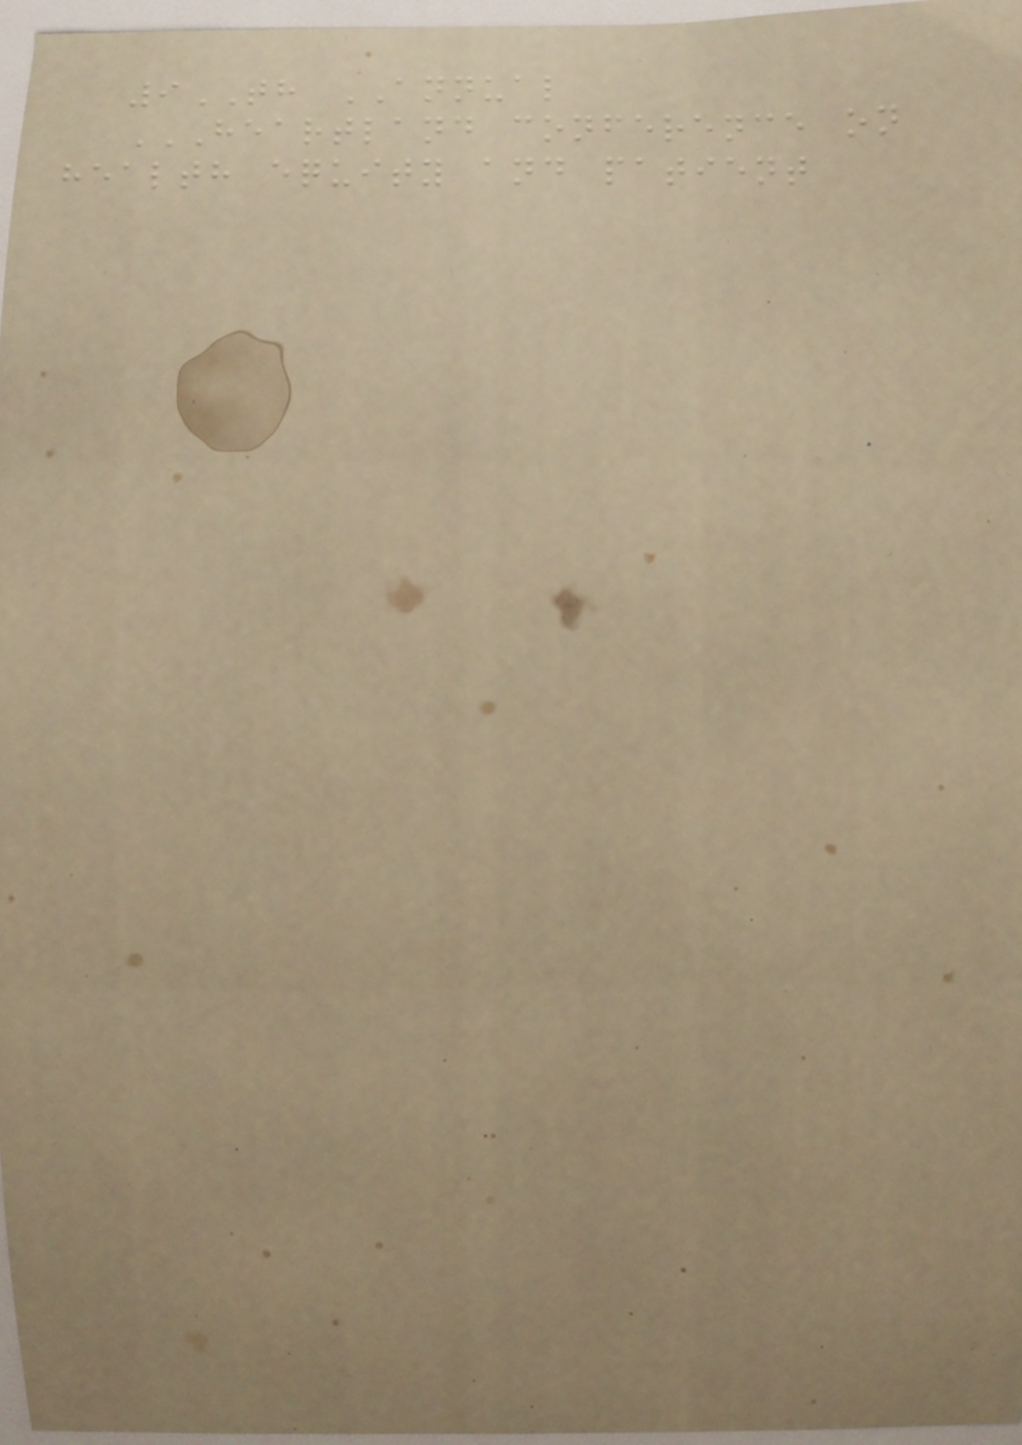9TH ANNUAL
HEARTLAND CONFERENCE ON
HEALTH EQUITY AND PATIENT
